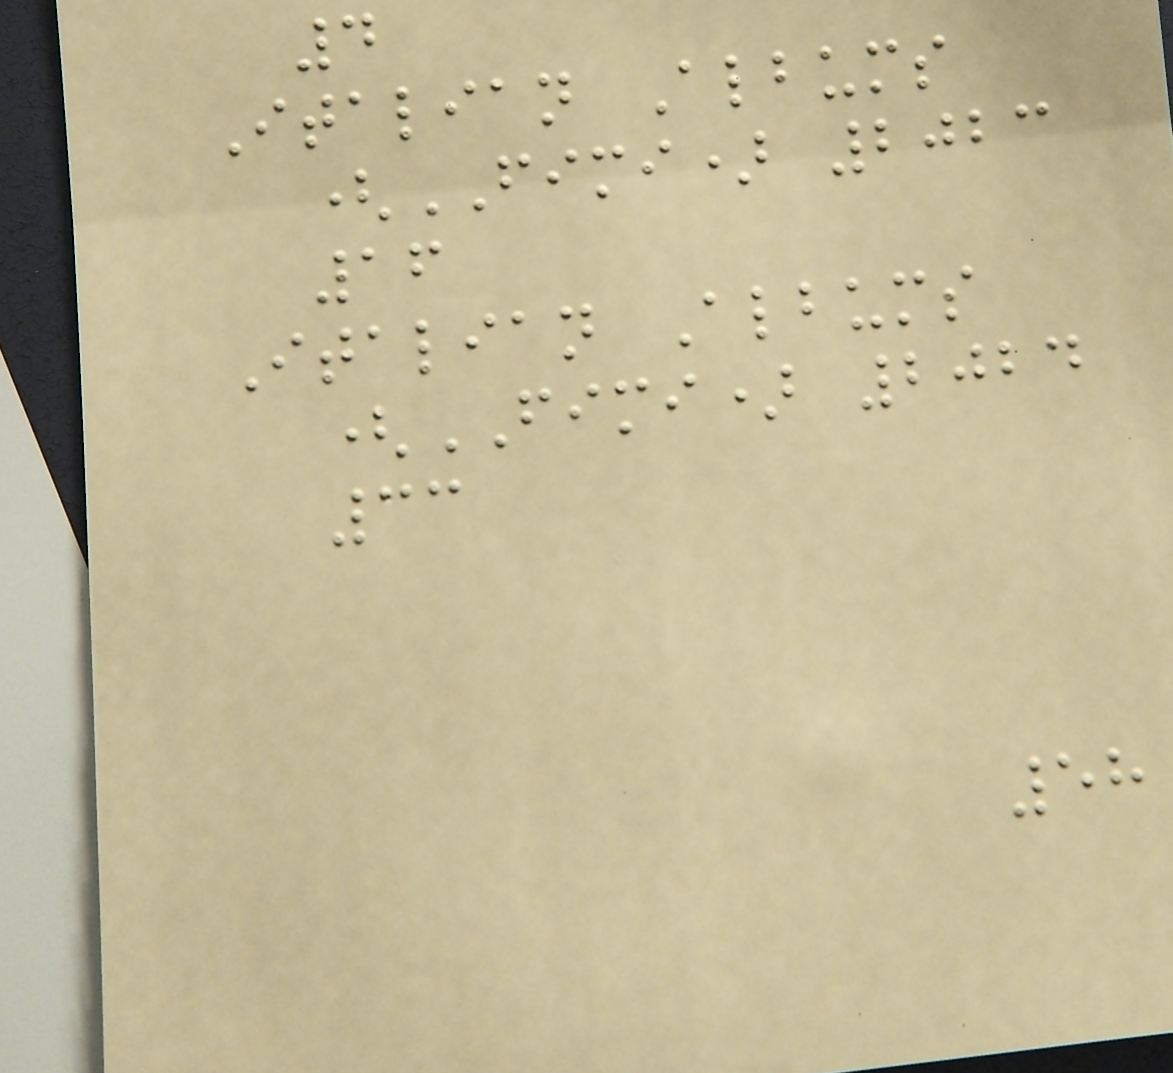4
Italian Albums
(FIMI) 2023
16
Italian Albums
(FIMI) 2024
33
58
